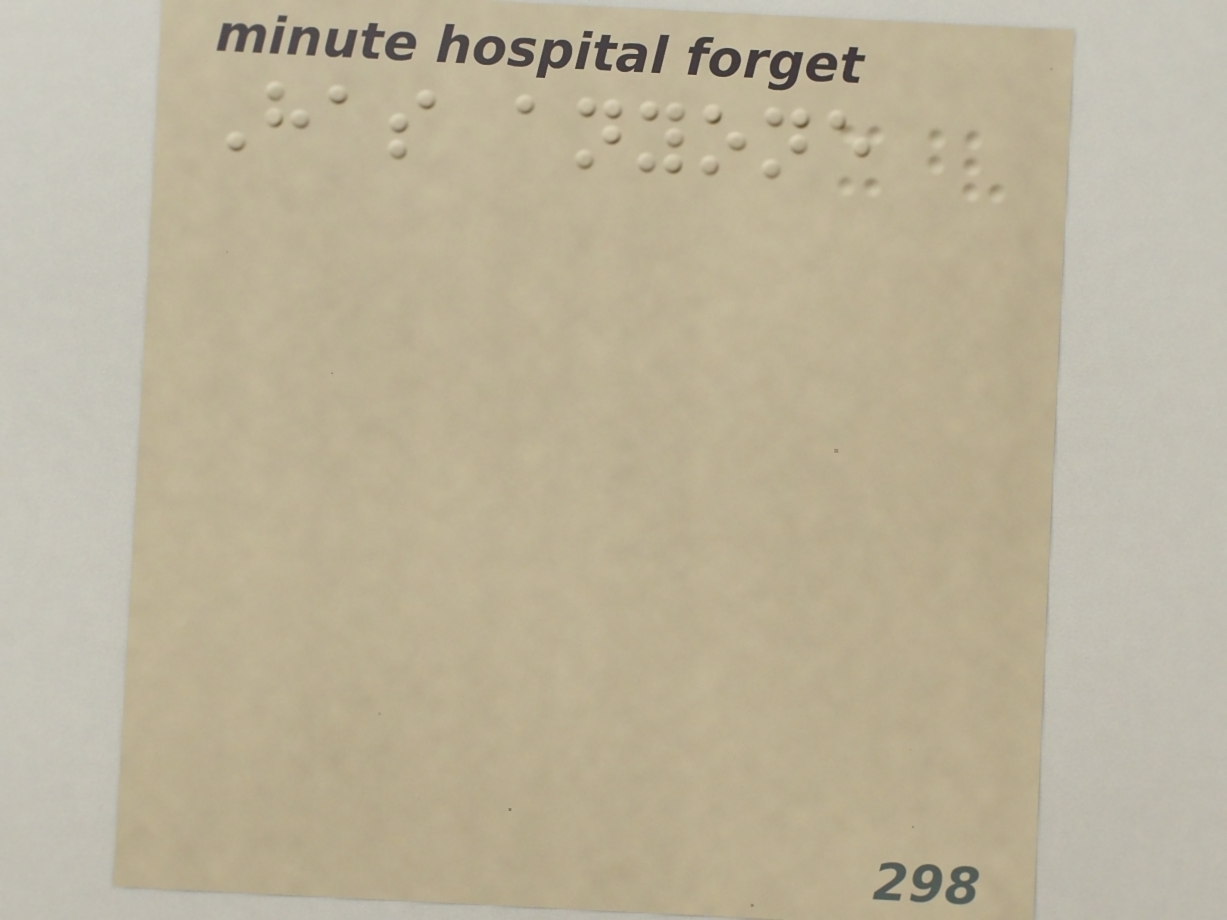Has anyone
